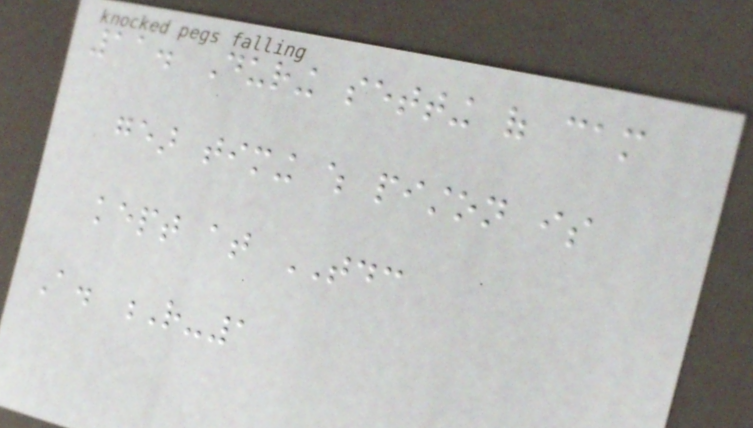11. During setting of cam
gear timing which piston is
kept at TDC
A. R-1
